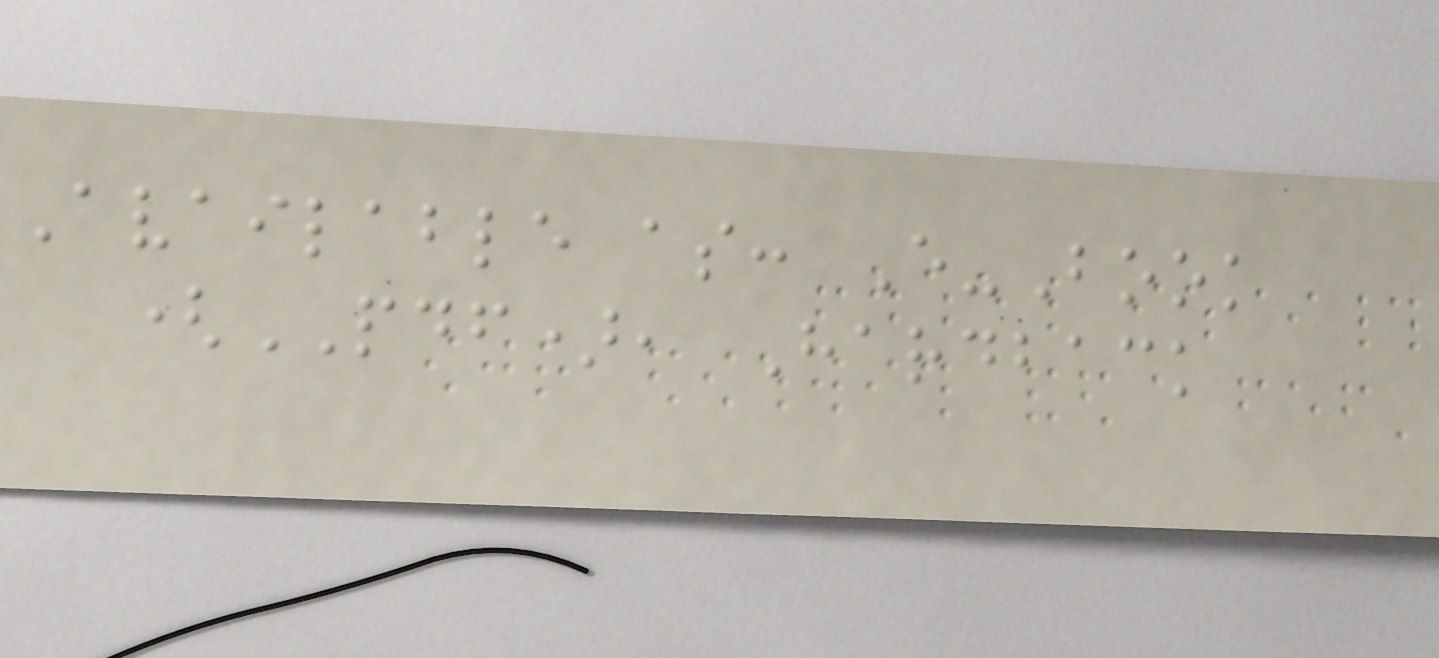Available as: E-Book
(PDF), Hardback
